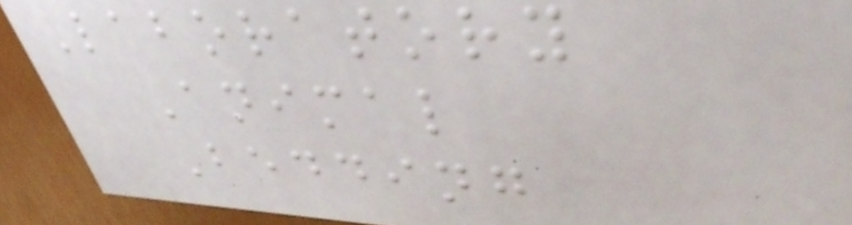Laboratory
Animal
Bedding
